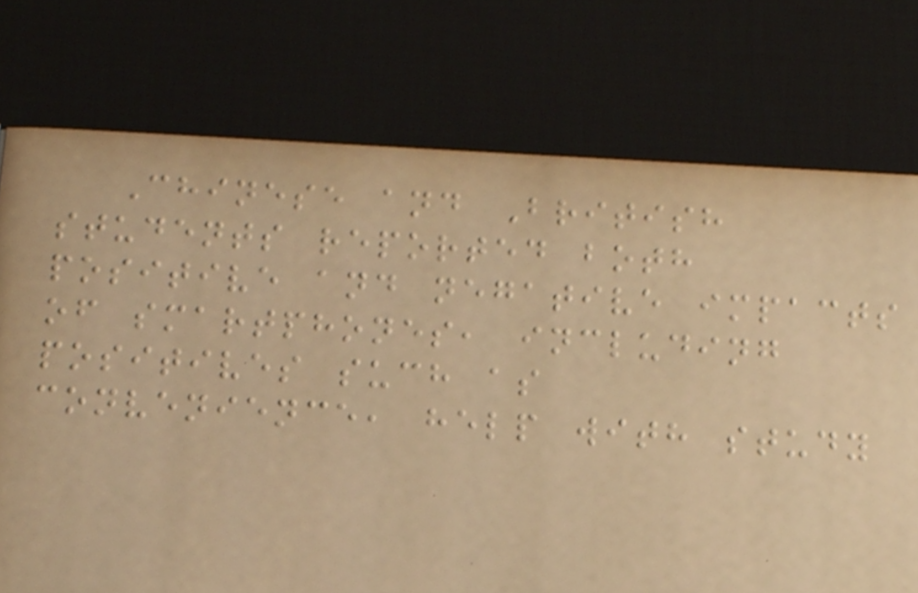Chinese and British
students reported both
positive and negative impacts
of smartphones, including
positives such as
convenience, help with study
